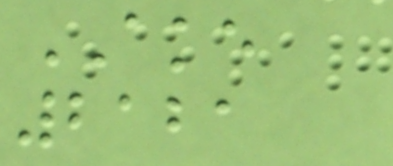AKE
2121
